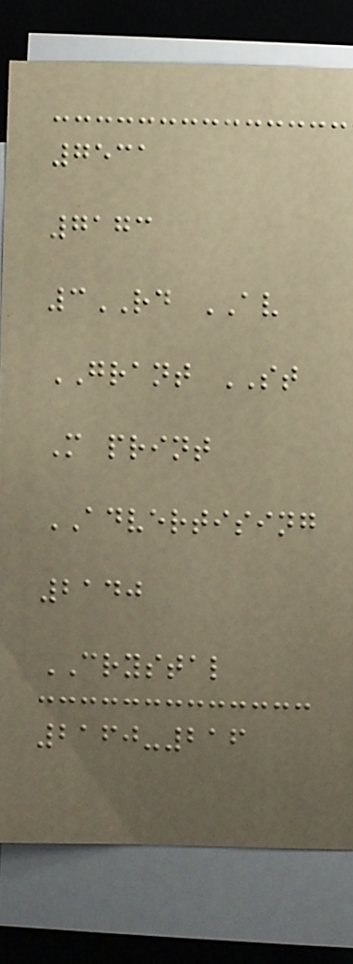7531
7173
3RD AV
GRANT ST
M print
ADVERTISING
2140
CRYSTAL
2160-216
